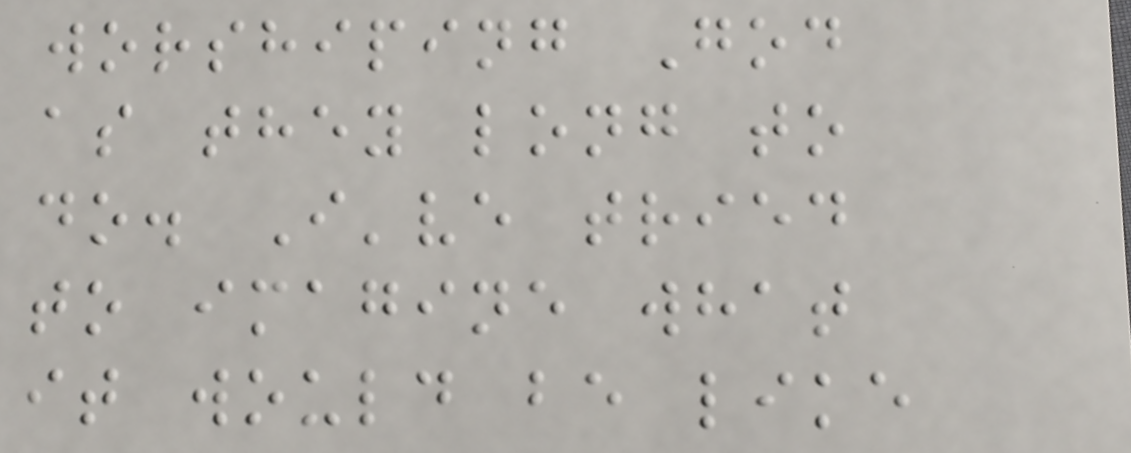worshiping God
as they long to
do. I've tried
to imagine what
it would be like
